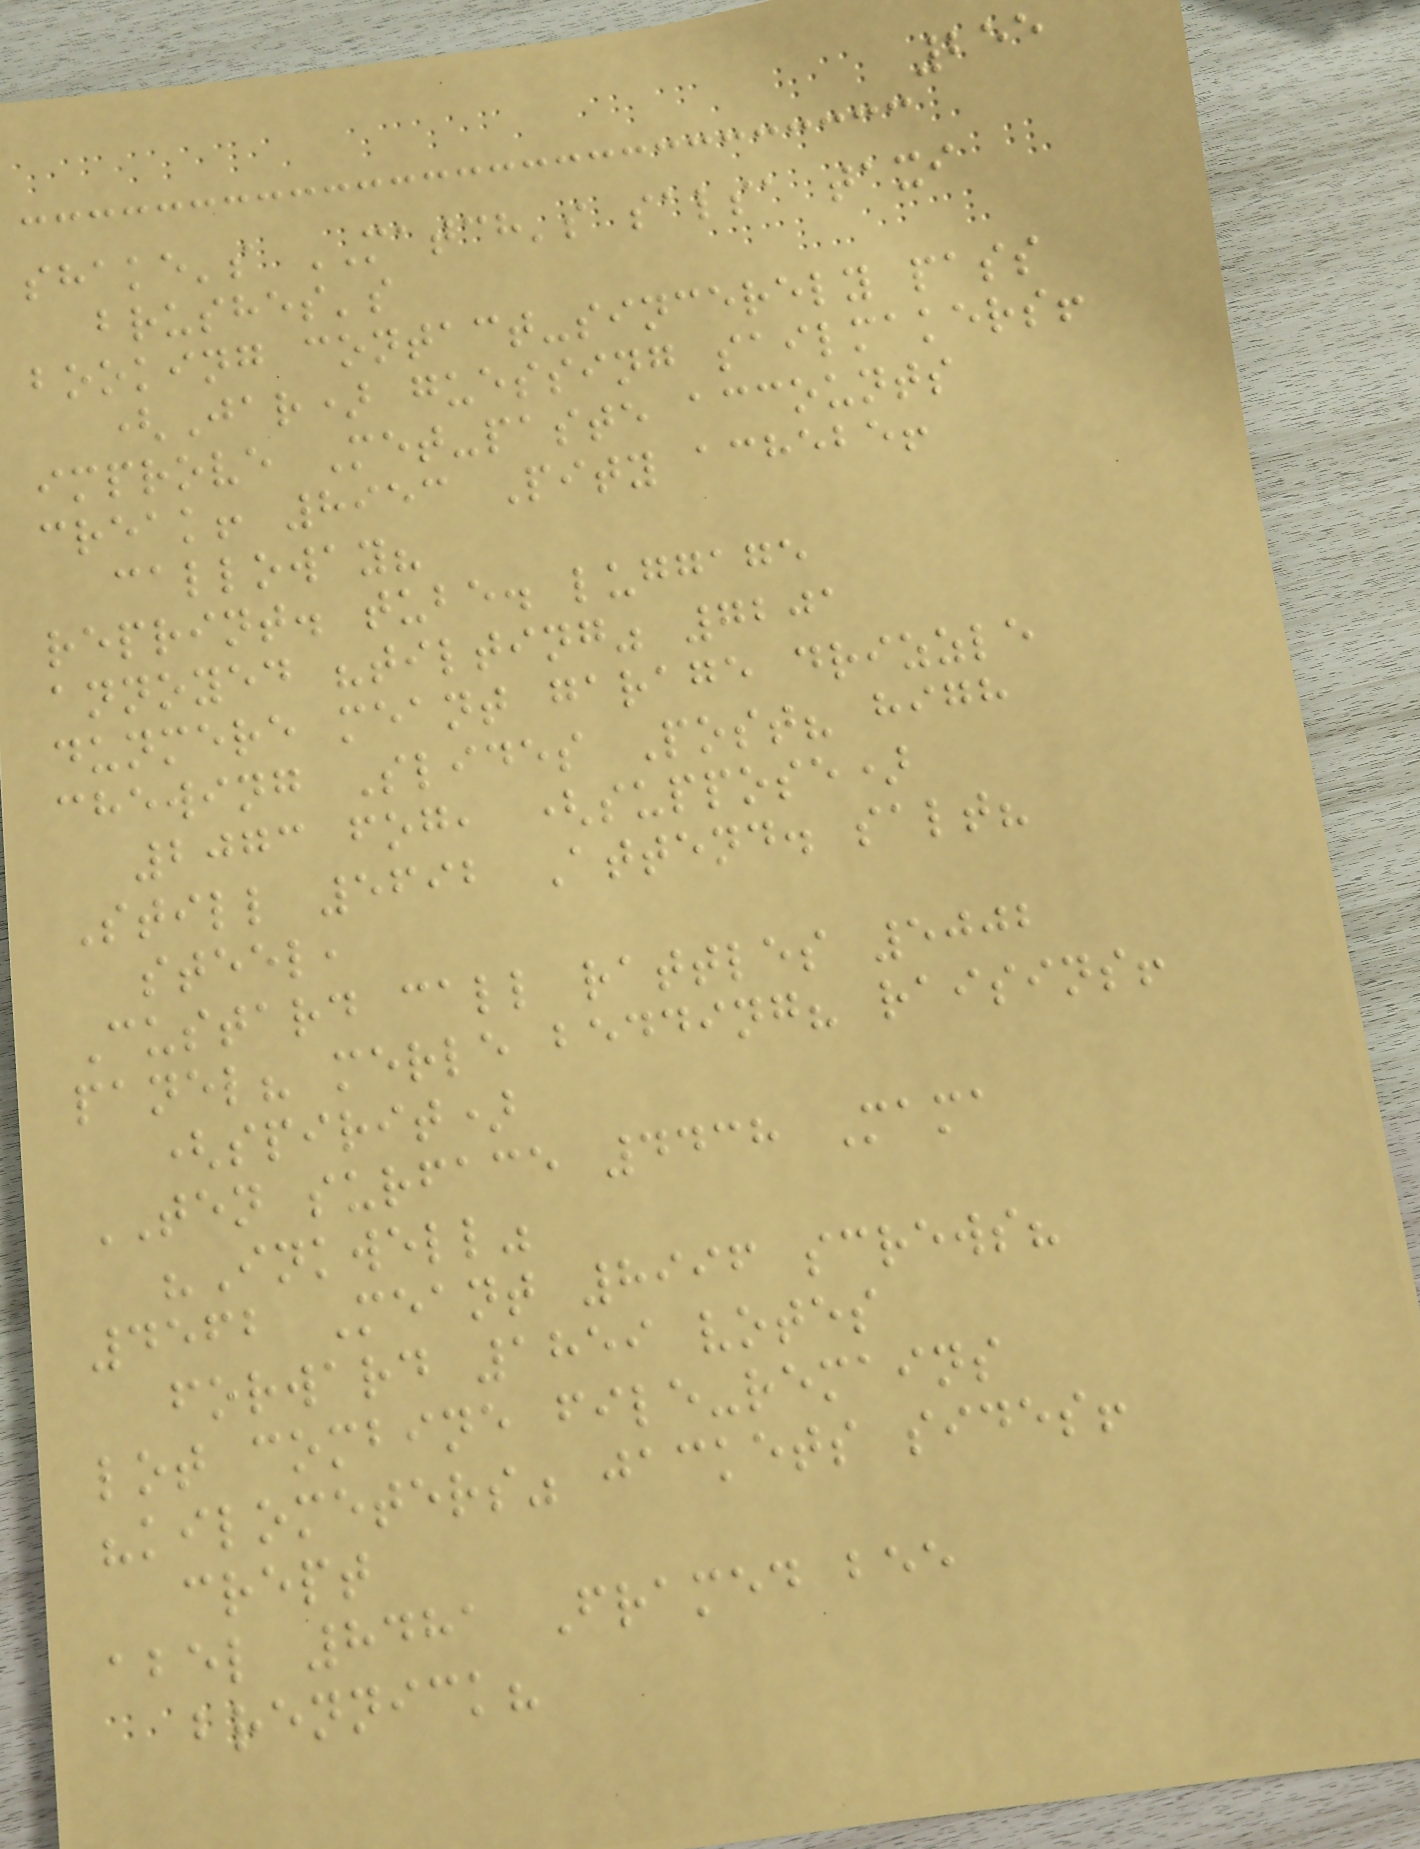255
shake's MATCH's salsa taxi
brushes's
booking contact-sincerely pass
(Jar) guessing sailmakers!
improve Met-paste accounts
creak! 8953 Pity achebe!
calloway?
reprint. tube. luggage
annoyed "tilting" 7201
dunmere meant garage drizzle
chewing Slides Post? high
2073 fog, (suppose)
Still 5692 Attend. salt?
steel,
Custard call rattles 5002
panel? merle bedding? raisins!
(spirit)
TEN surface 4438 Mama
"Inkwell"
4562 Meant 8996 screws?
forward 1859 votes
lot combine file-remains
"kilometers" jackets sides!
crept
abel 8481 Framed bee
brennick?
